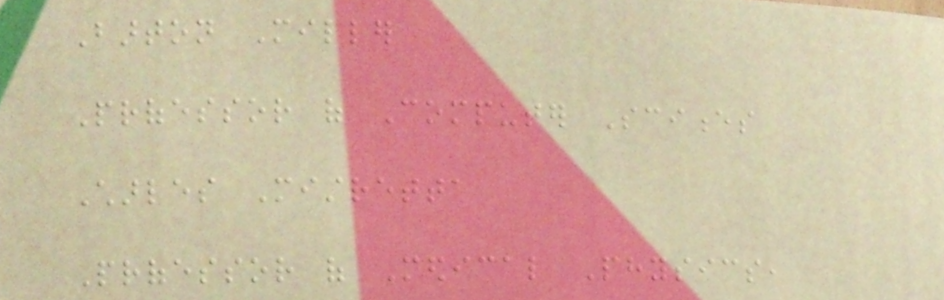Barton Miller
Professor of Computer Sciences
Charles Mistretta
Professor of Medical Physics,
